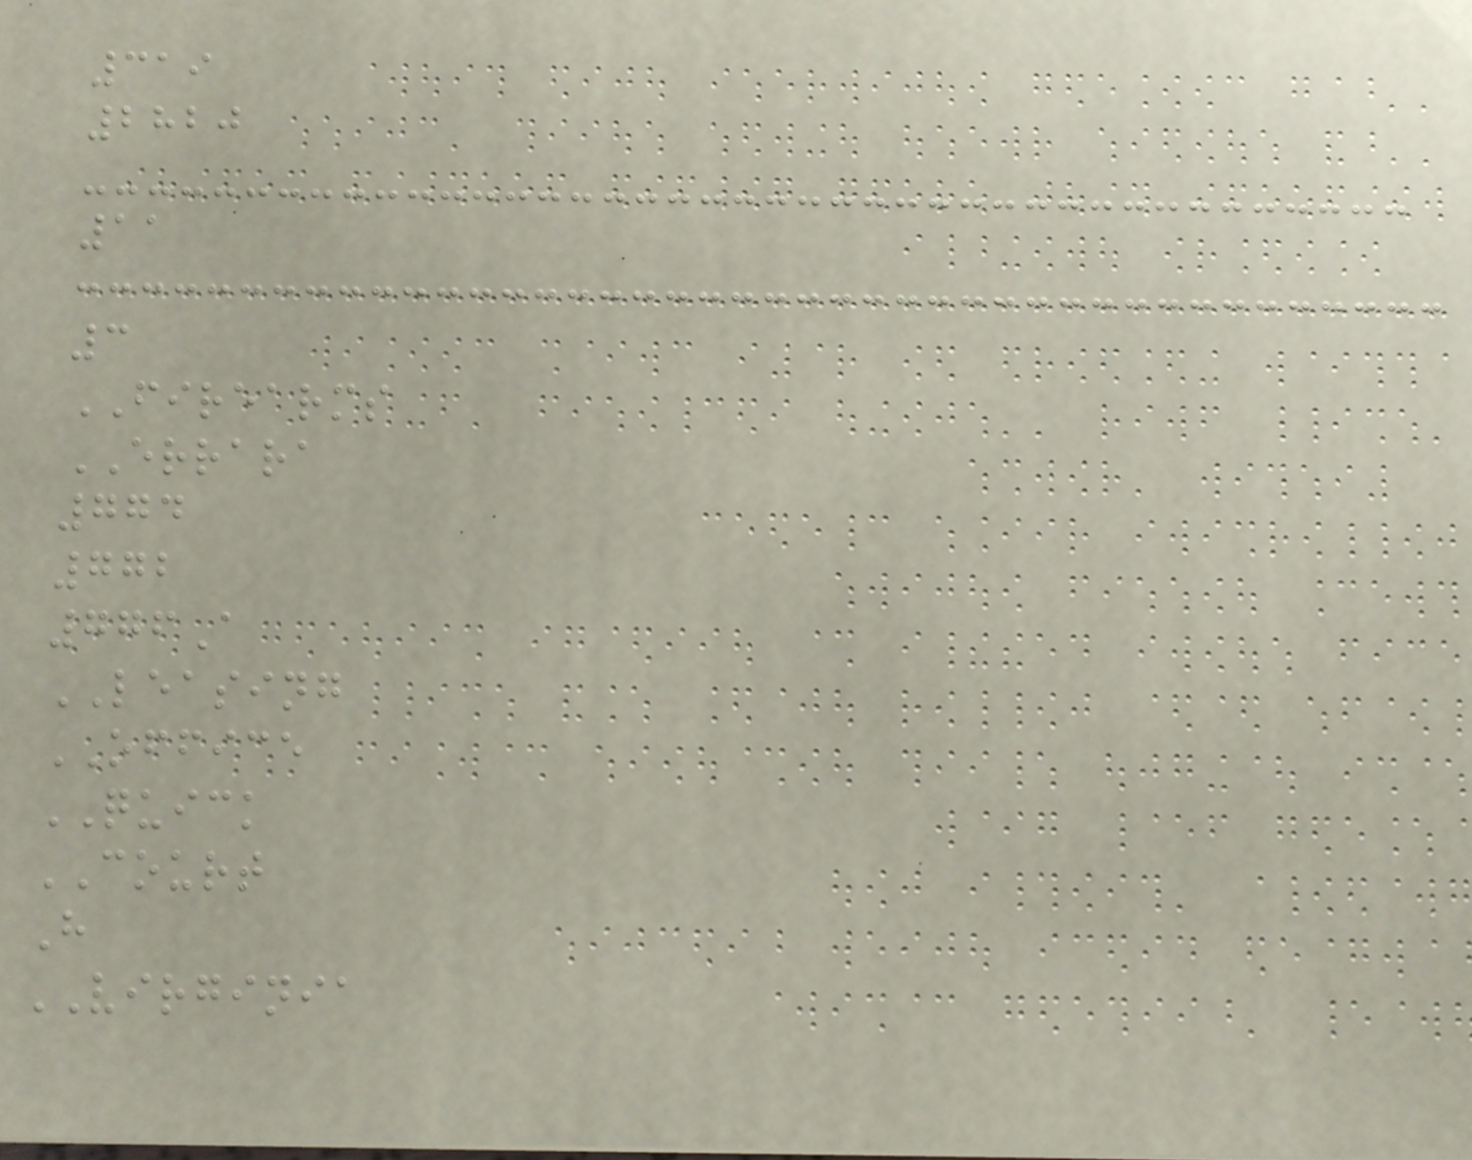319
2820
11
3
FIREARMS
ERRARA
774
772
776A
LEASING
OFFICE
QUICK
COURT
H
VIRGINIA
